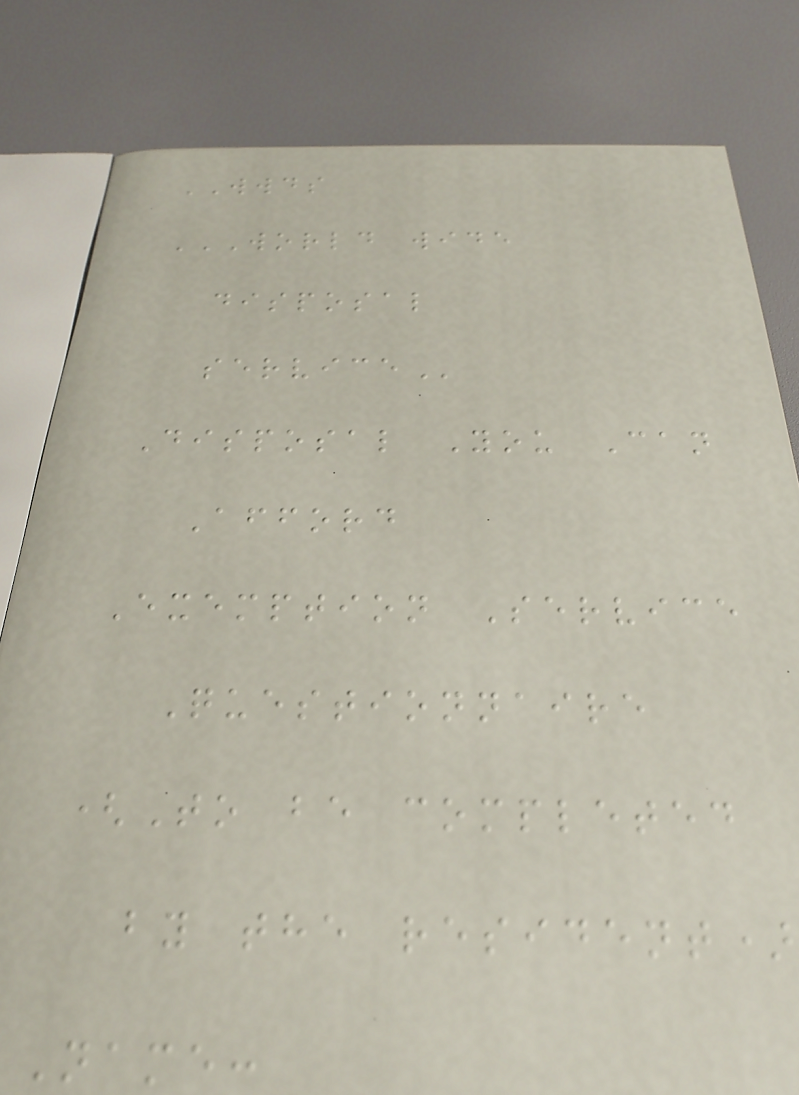WWDS
WORLD WIDE
DISPOSAL
SERVICE
Disposal You Can
Afford
Exemption Service
Questionnaire
(To be completed
by the resident)
Name:
